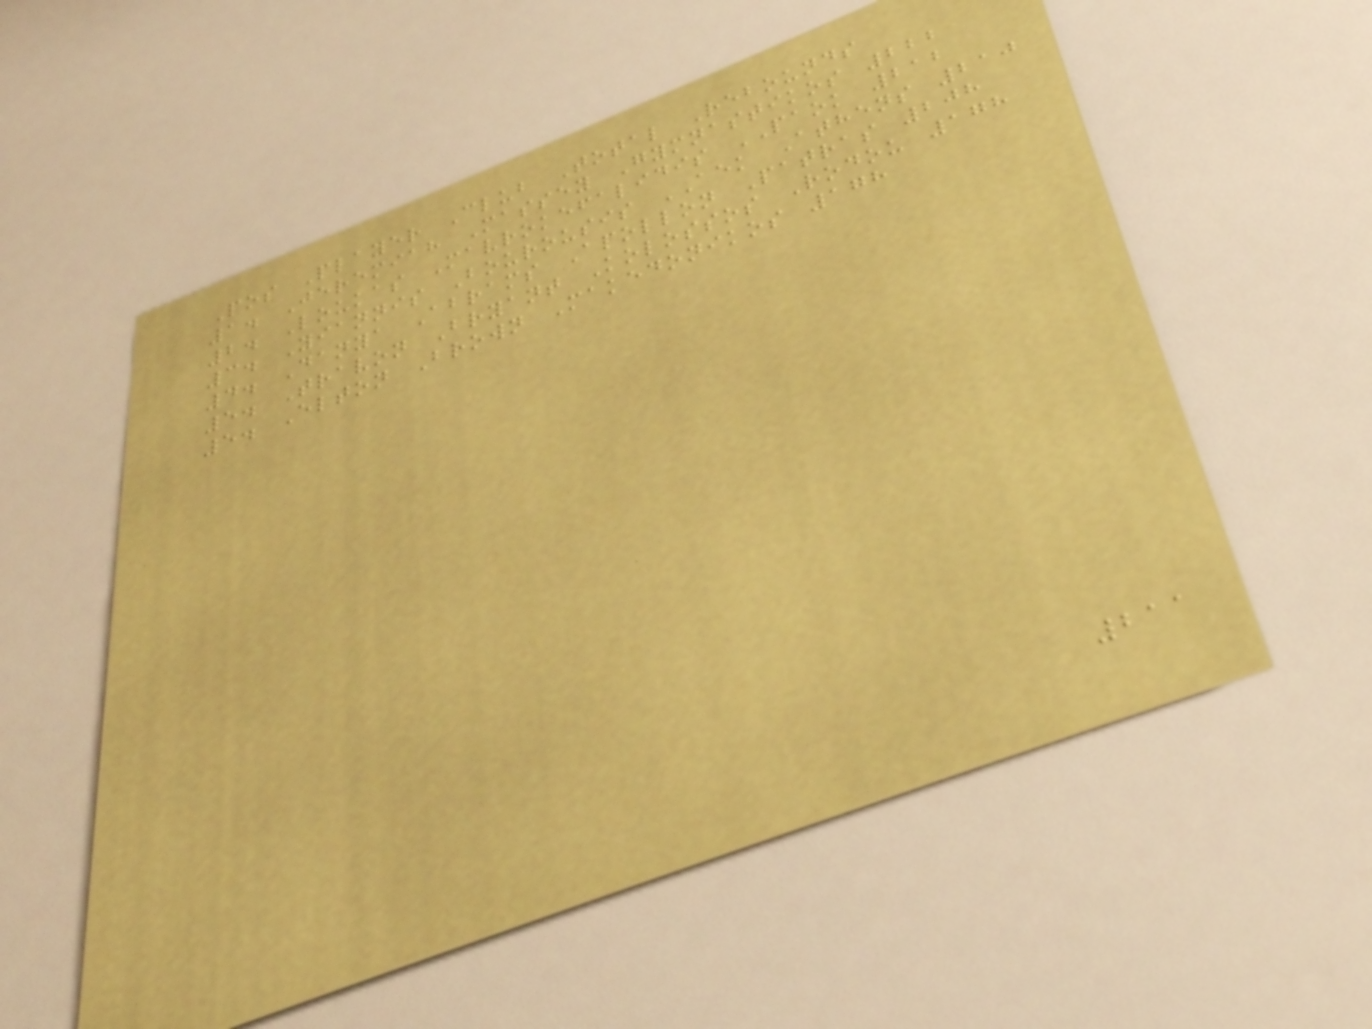Pos Player Club Total Rebounds
1. Jeremiah Massey Gymnastikos 222
2. Loukas Mavrokefalidis PAOK 212
3. Yiannis Bourousis AEK Athens 210
4. Danya Abrams Apollon Patras 208
5. Travon Bryant Kolossos Rodou 178
5. Elton Brown Makedonikos 178
211
